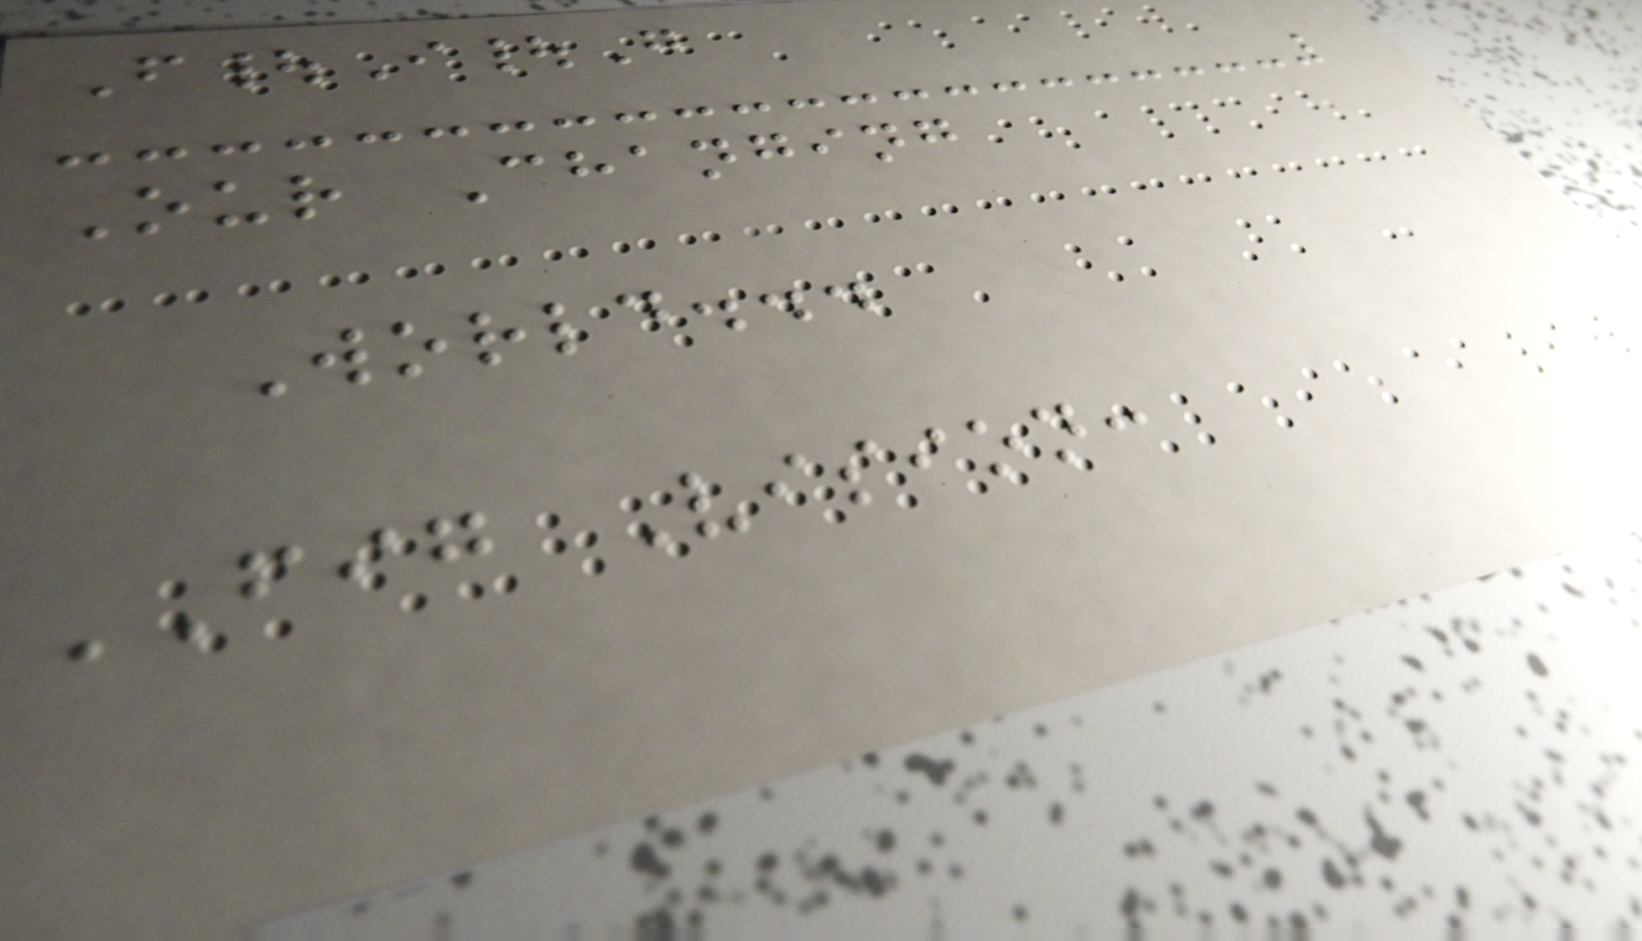F|I|G
Our Changing
World...
FIG Vision:
